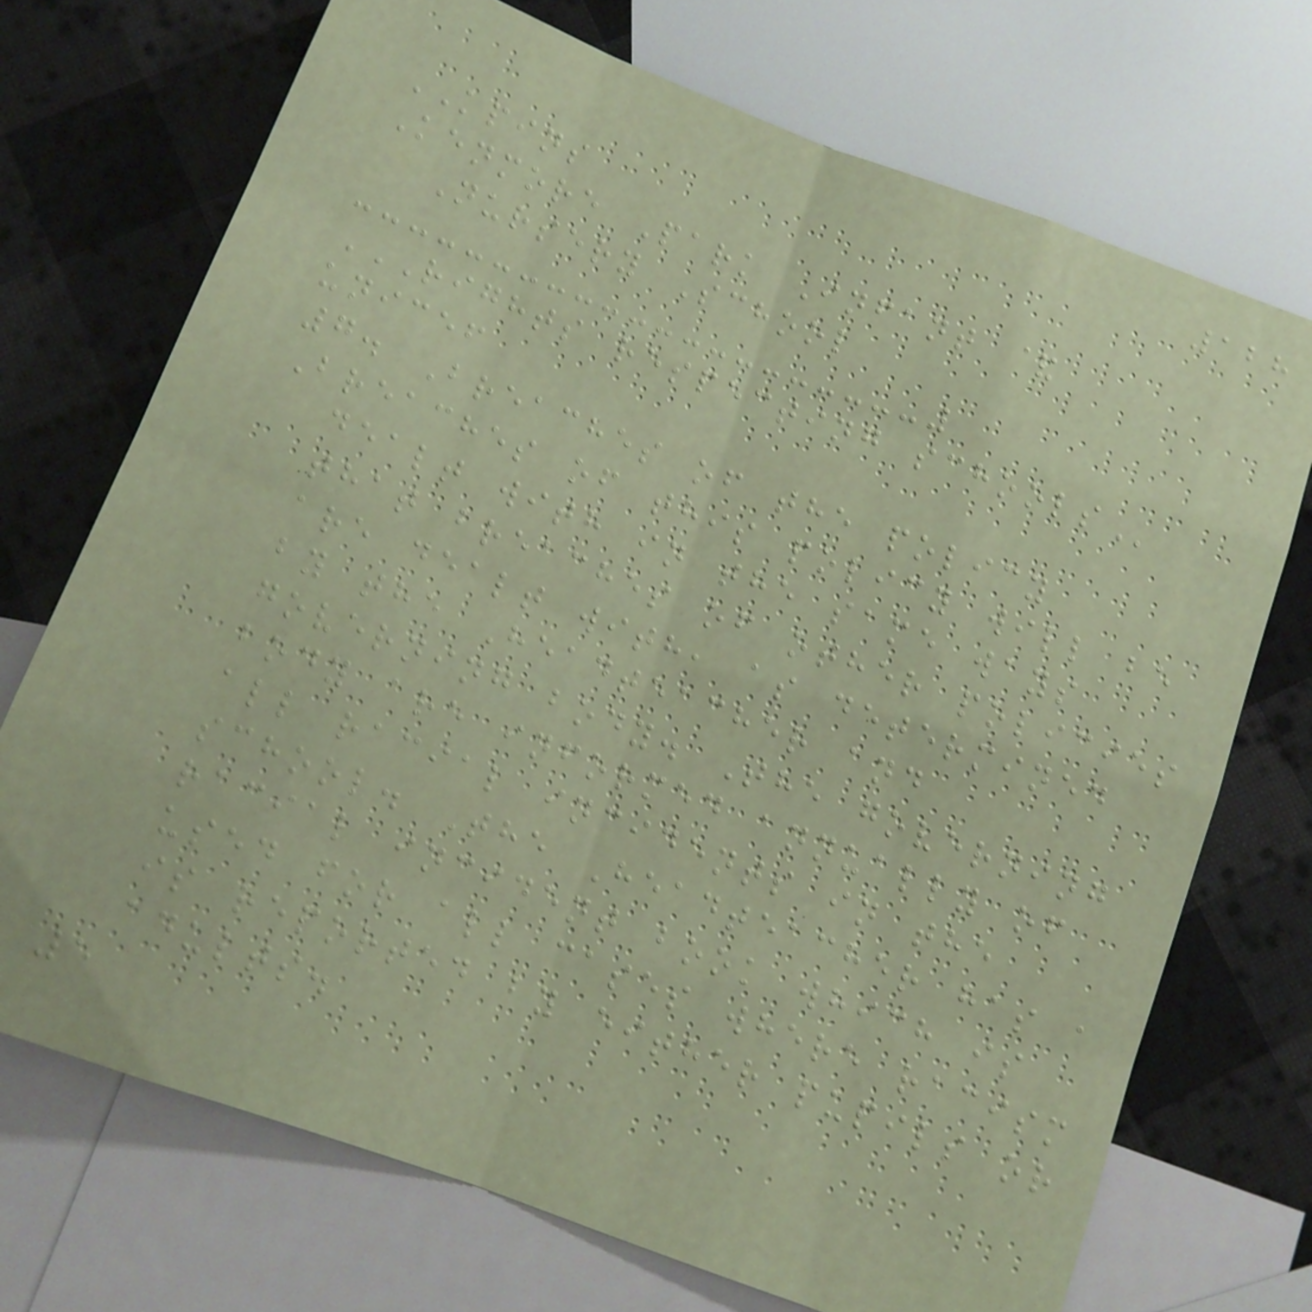128
KPINS
Kenmore Park Infant &
Nursery School
RIGHTS RESPECTING SCHOOLS
unicef
7. Breaches of the policy
Breaches of this policy will be
dealt with in the same ways
that breaches of other policies
are dealt with, as determined
by the Headteacher and
governing body. The governing
body are informed annually of
all racial incidents in the
school. The Headteacher has a
racial incident book which is
used for all cases where racism
is reported by either pupils or
adults.
5
